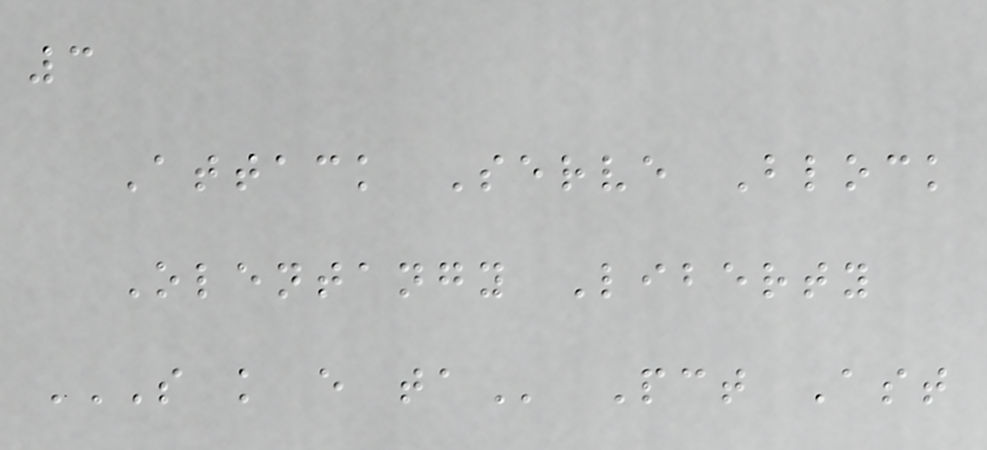3
Attack Serve Block
Olentangy Liberty
S K E TA Pct Ast
